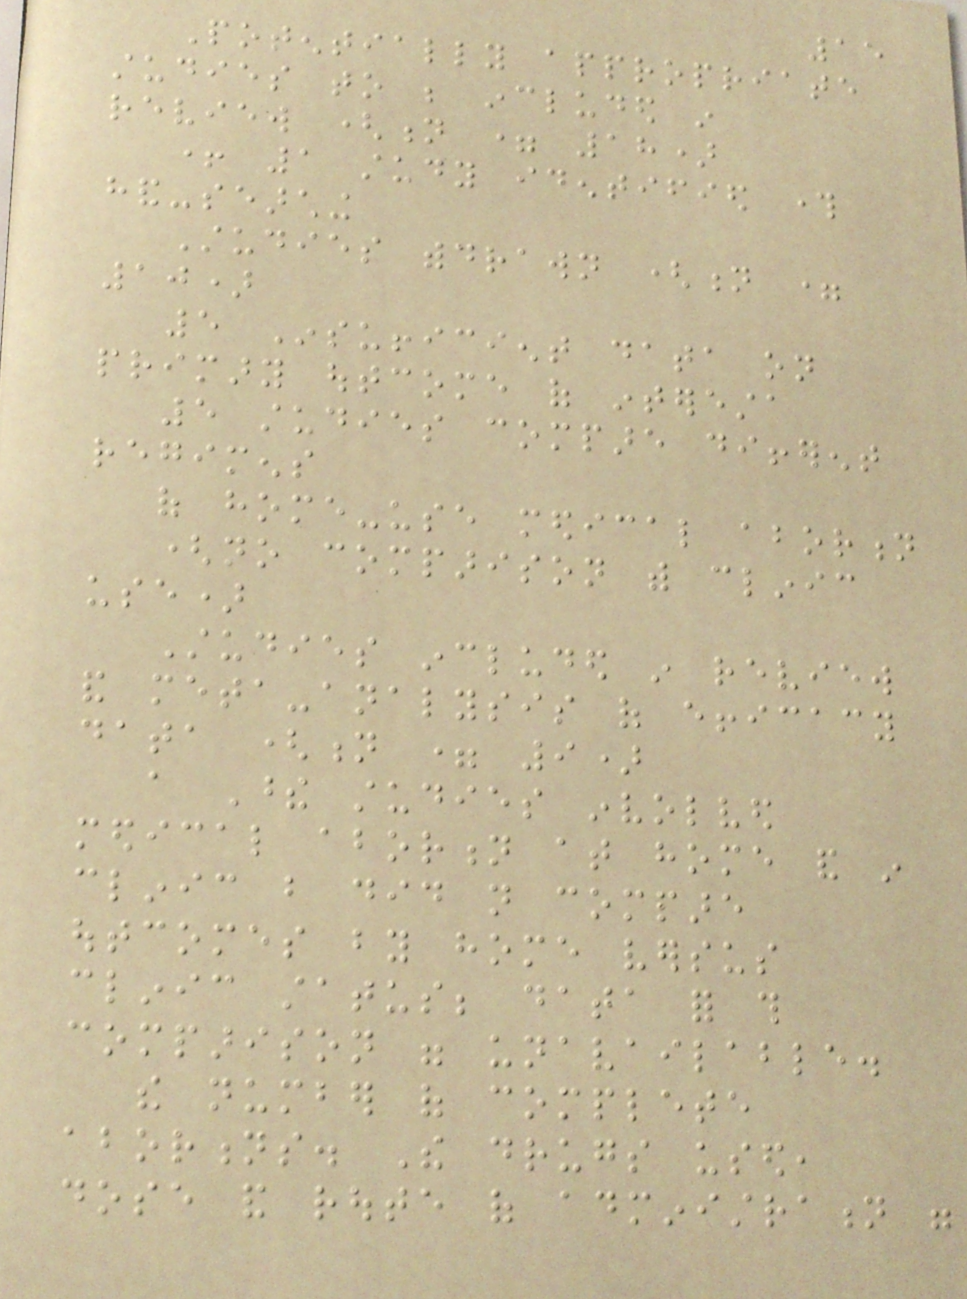15
Potentially appropriate
studies to be included in
review (n = 18)
+ 1 study identified through
hand-searching
Studies withdrawn (n =
10)
5 Insufficient data on
primary outcome of interesta
5 studies compare different
regimens
of home-use medical abortion
(no comparison with clinic
use)
Studies included in review
and meta-analysis of efficacy
data (n = 9)
a These studies involved
medical abortion at home and in
clinic but did not compare
outcomes by home versus
clinic status; data for this
comparison were unavailable.
the number of complete
abortions. The drugs used,
dose and route of administration were
